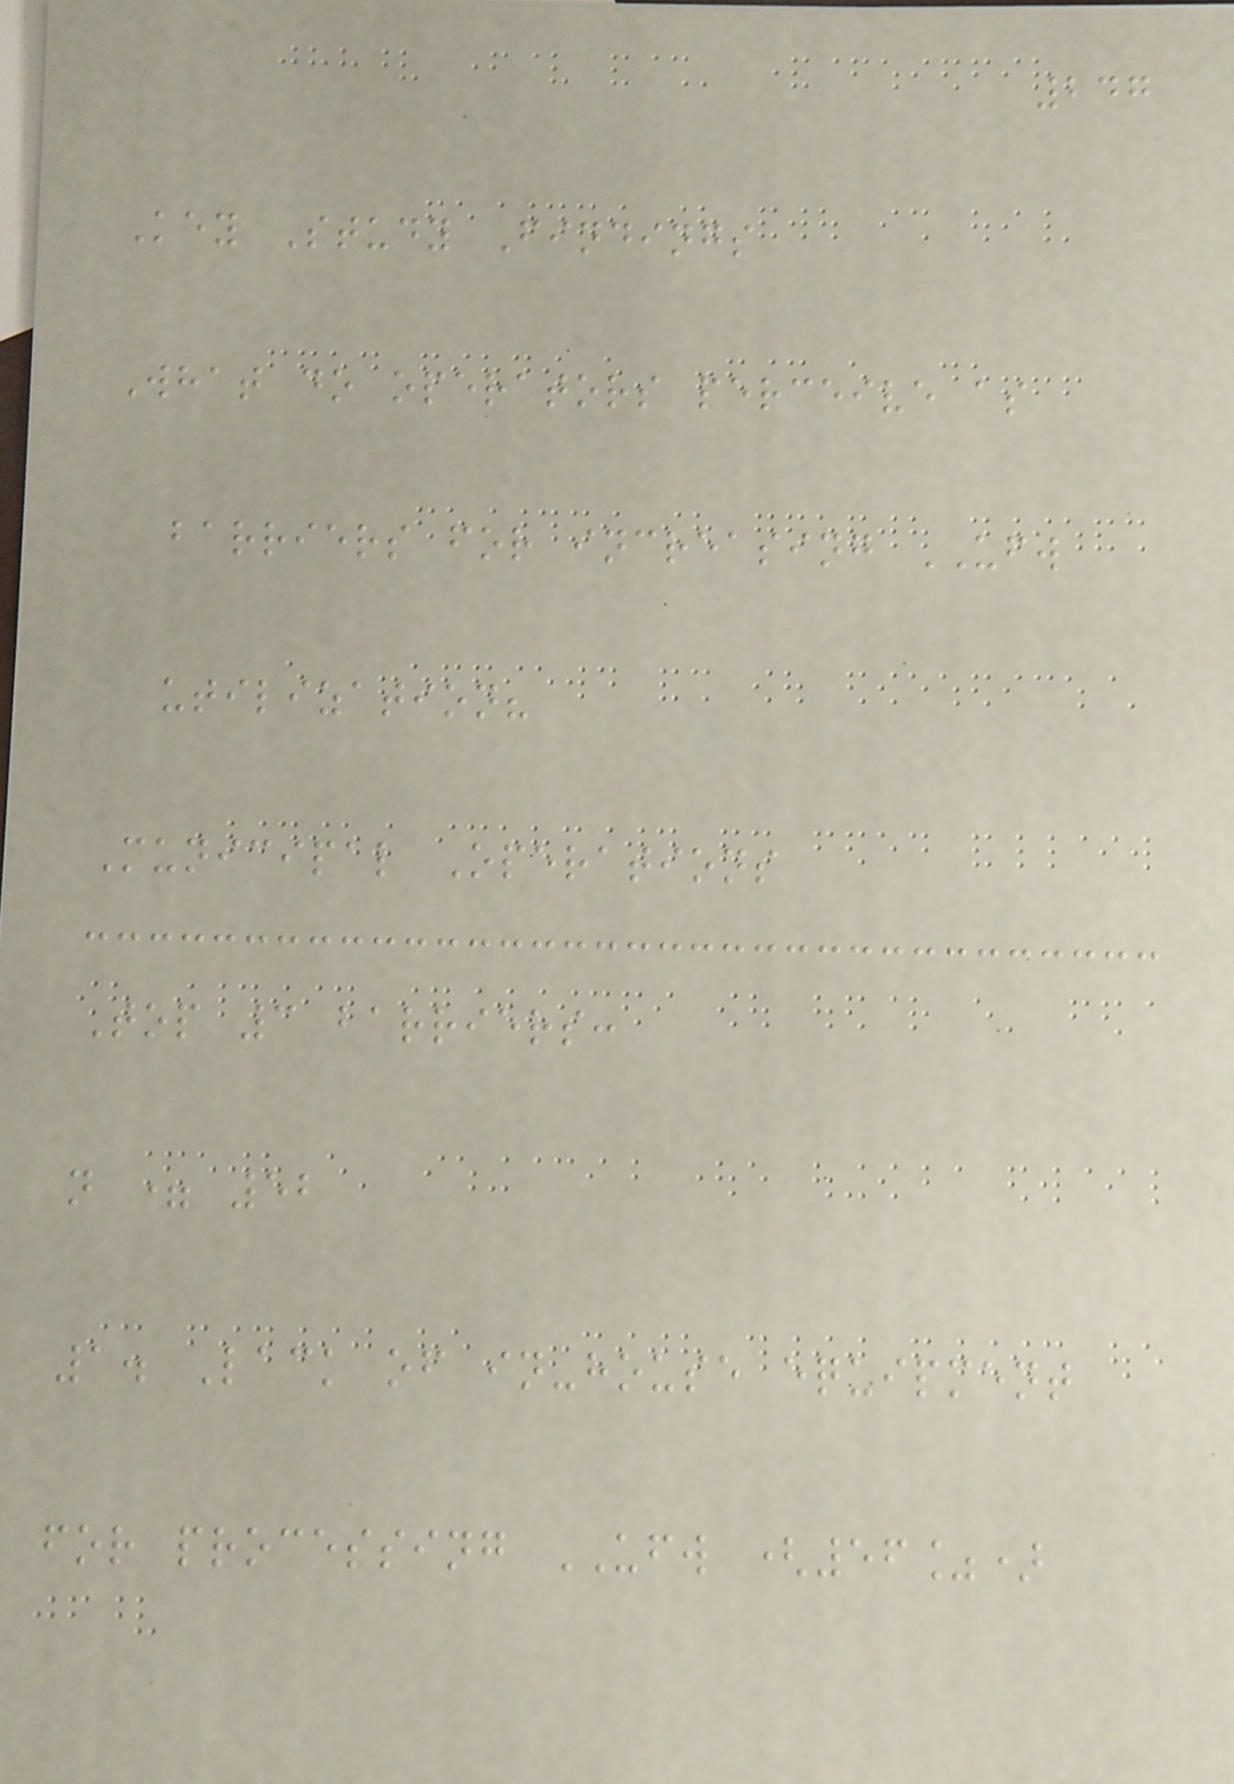247
Key Study Findings
What do operators perceive as
barriers for increasing UFW
utilization?
Municipal Operations
Top 3 barriers:
n = 52
1. Lack of in-house equipment
for processing UFW (56%)
